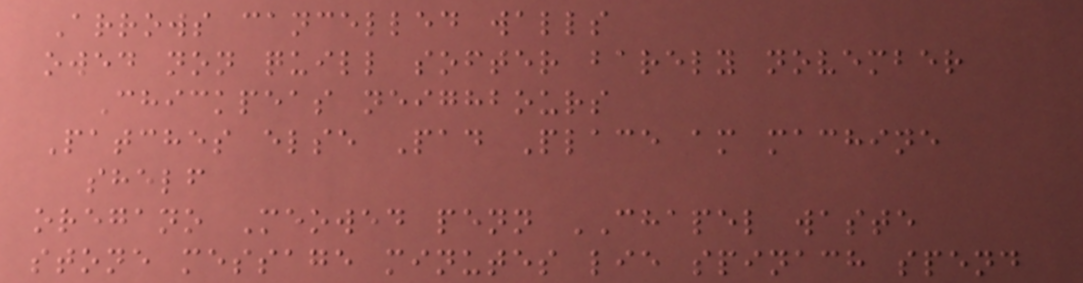Arrows cancelled walls
owed non quill softer barely november
Chickpeas neighbours
Patches else Pad Place am machine
shelf
oregano Meowed penn CHAPEL waste
stone message minutes lie spinach spend
